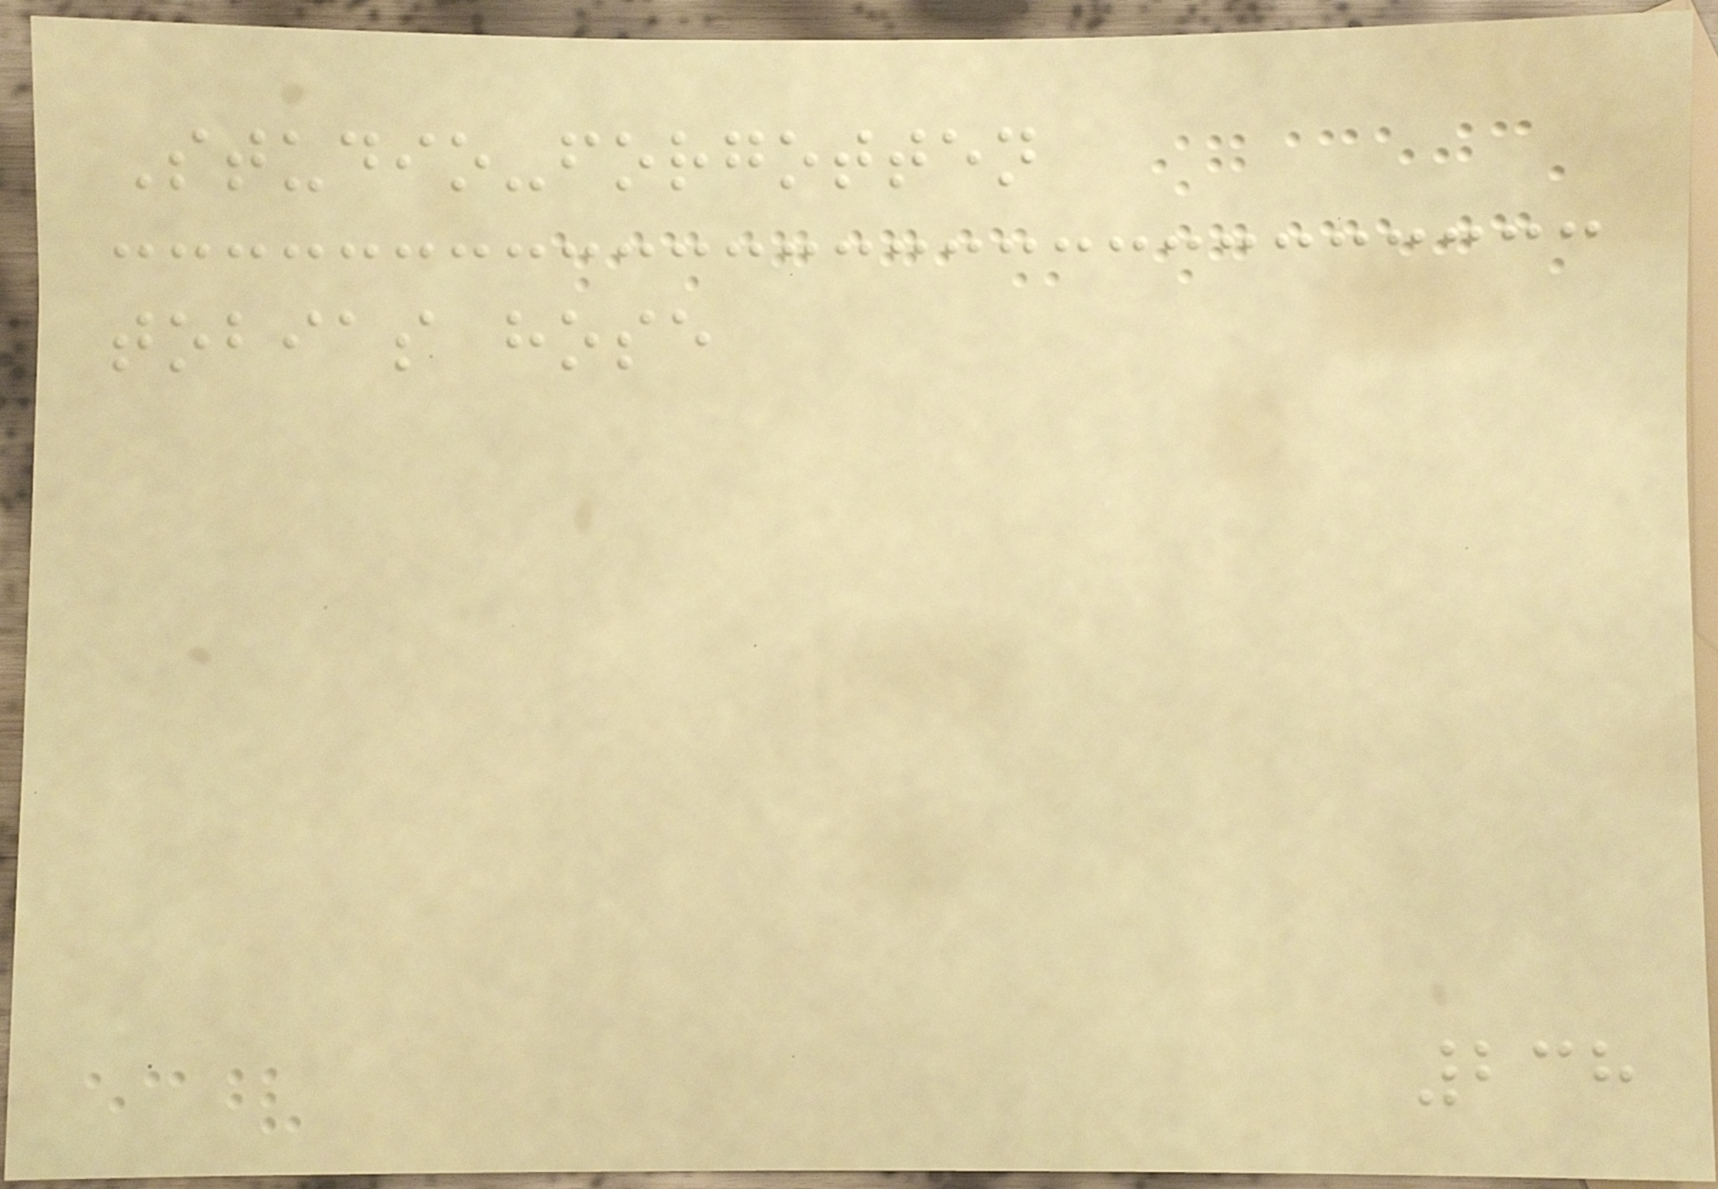Studio-forgotten
tobias hose
238
